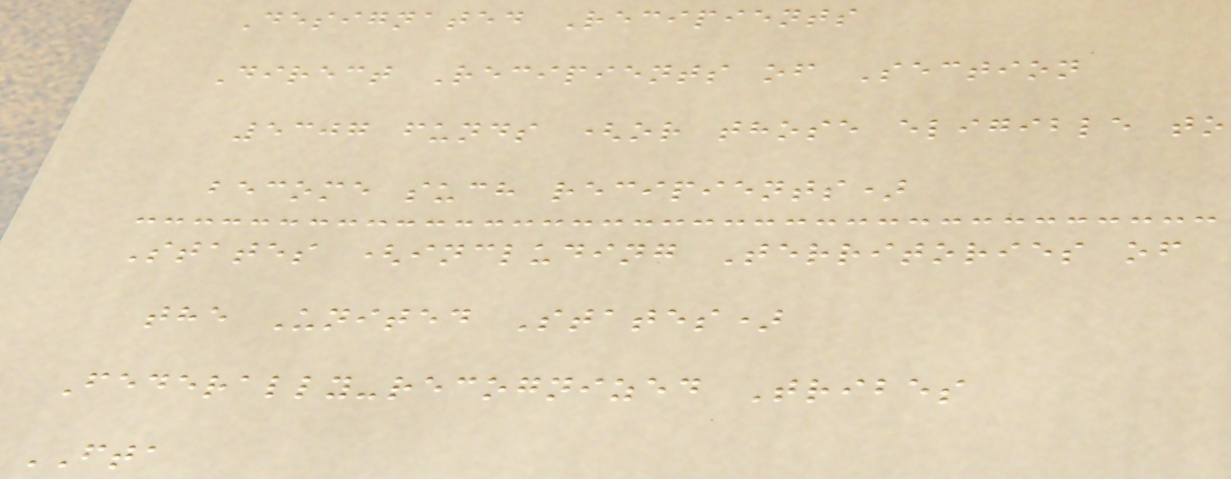Designated Recipients
Direct Recipients of Section
5307 funds (or those eligible to
become such recipients)
States (including Territories of
the United States)
Federally-recognized Tribes
FTA
